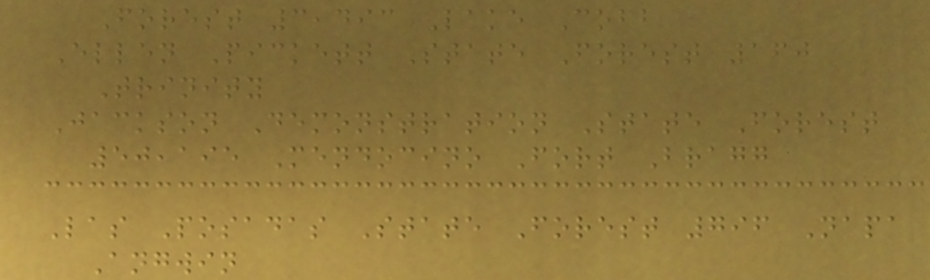Forest 3,493 Lake Cobb
Ellen Pickett State Forest 160
Trinity
Jackson Demonstration State Forest
50,195 Mendocino Fort Bragg
Las Posadas State Forest 796 Napa
Angwin
